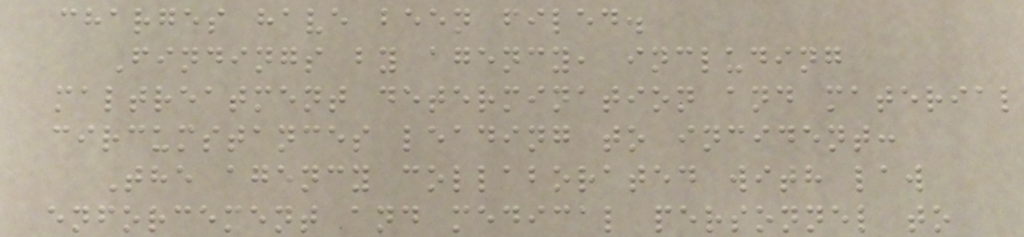charges have been filed.
Findings by agency, including
maltreatment determination and material
circumstances leading to incident:
The agency collaborated with law
enforcement and medical personnel to
